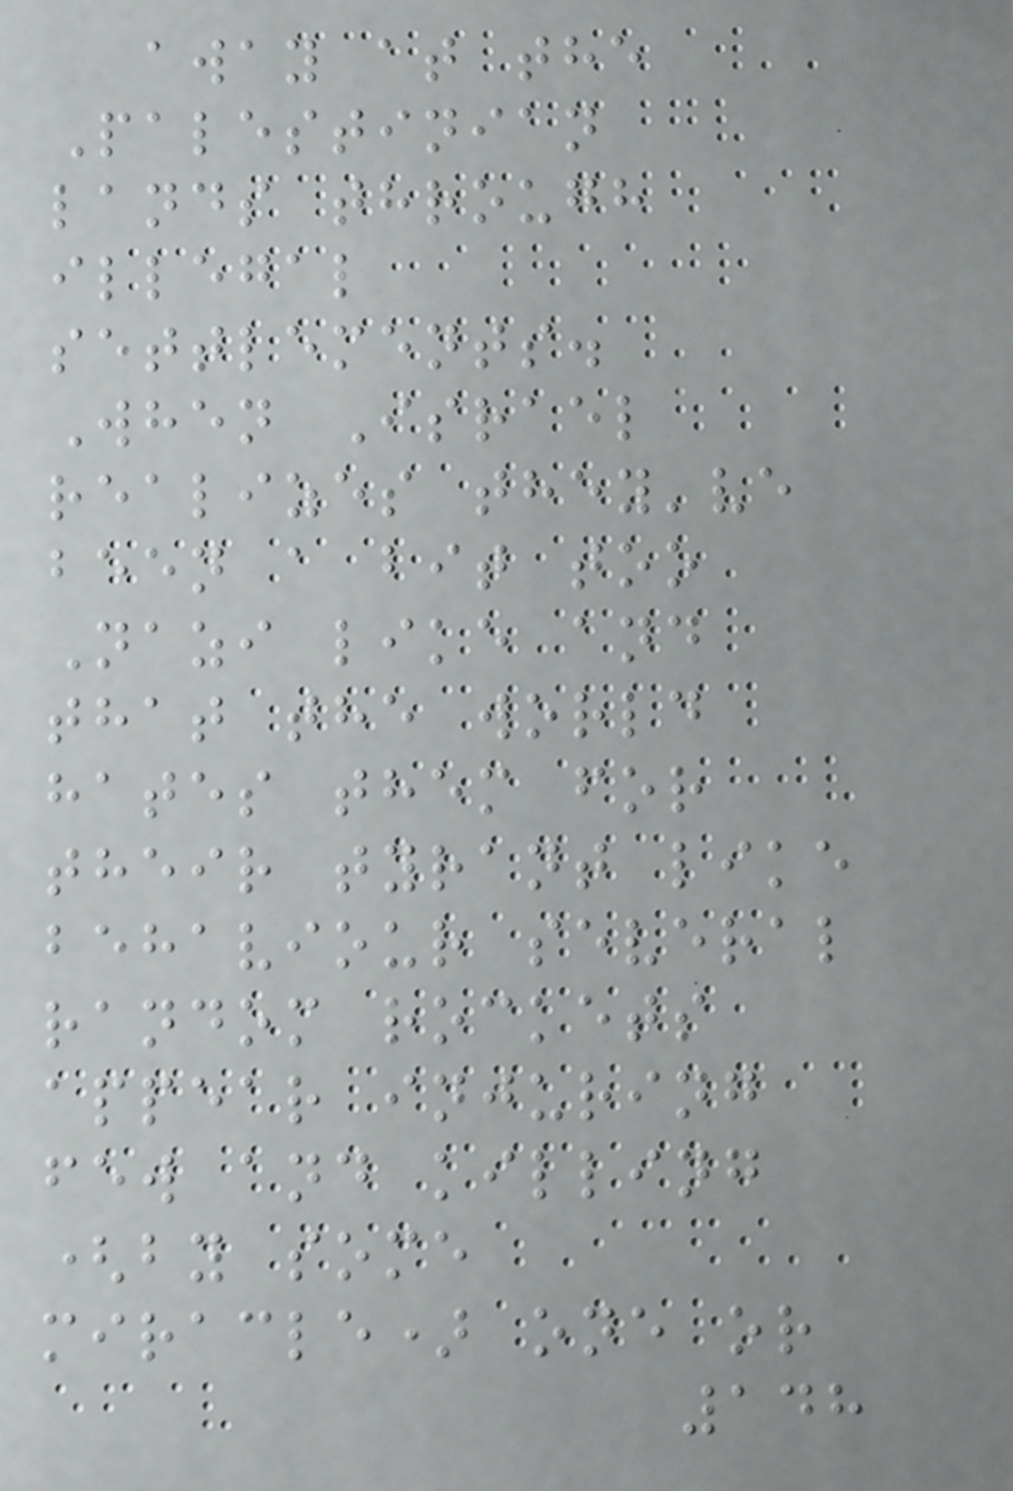away at the
Palestinian
lands through
illegal
settlements.
When Israel
realizes they've
been a bit too
Nazi like and
that the world
hates them for
their tyrant like
behaviour several
random rockets
appear injuring
few and killing
(by some
miracle) one or
148
